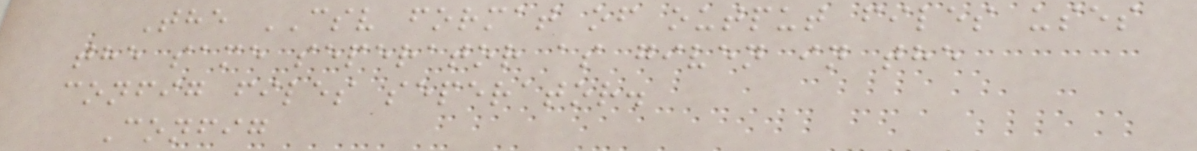The CSV format of output files uses
the same seperator as given in the
config files seperator.
Config
